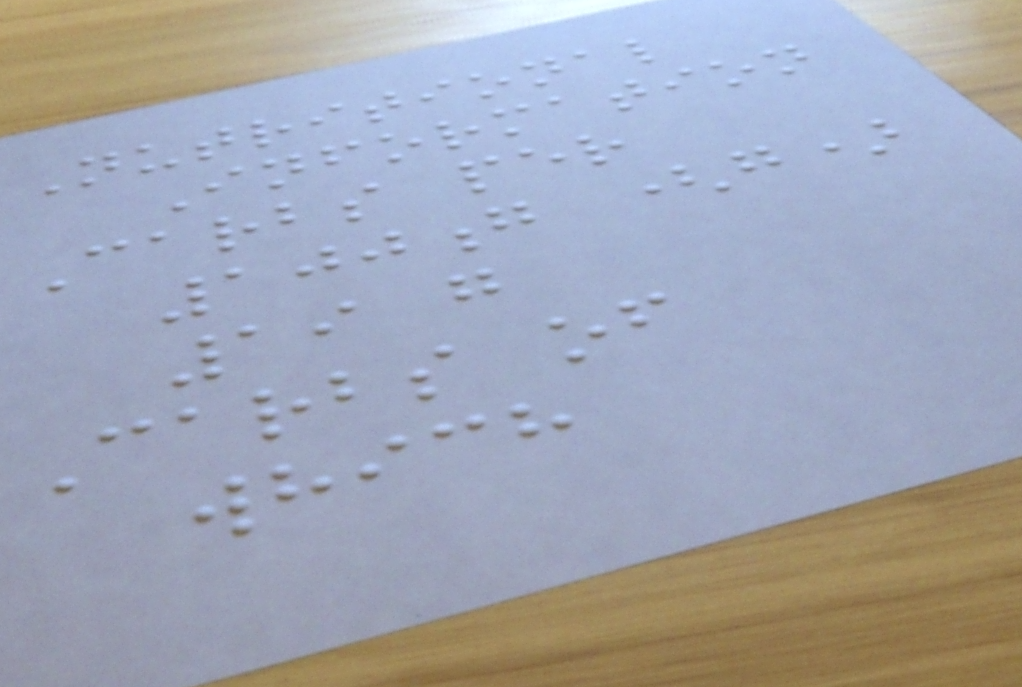Nutritional
Information
Carbs per
100g (g)
19 g
Carbs of
which
